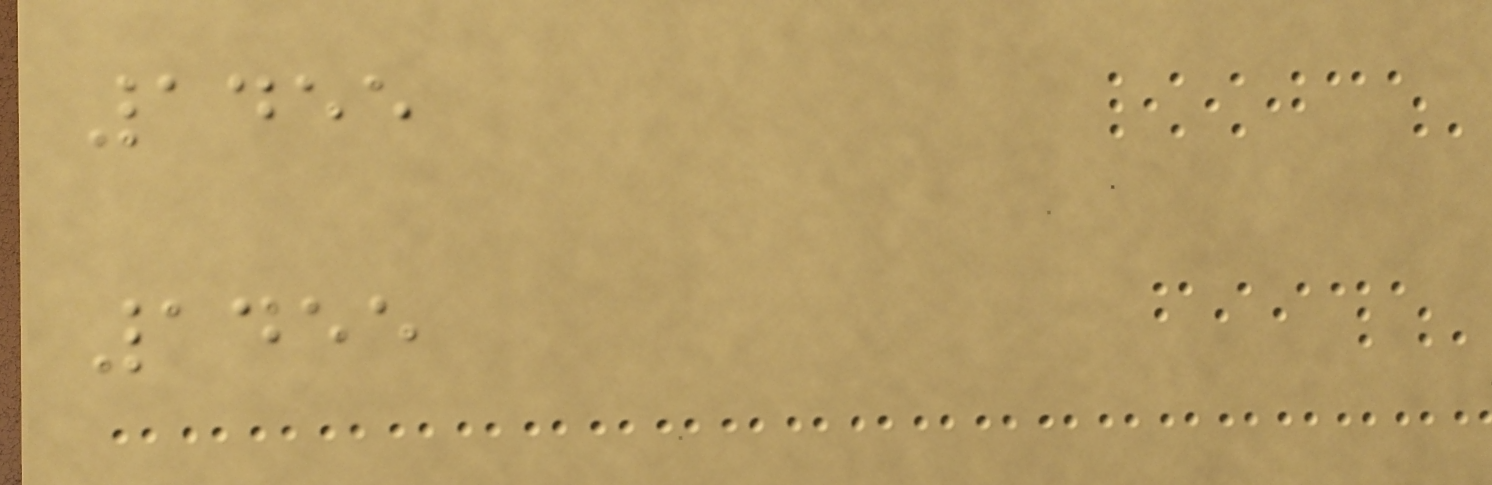1455
1455
